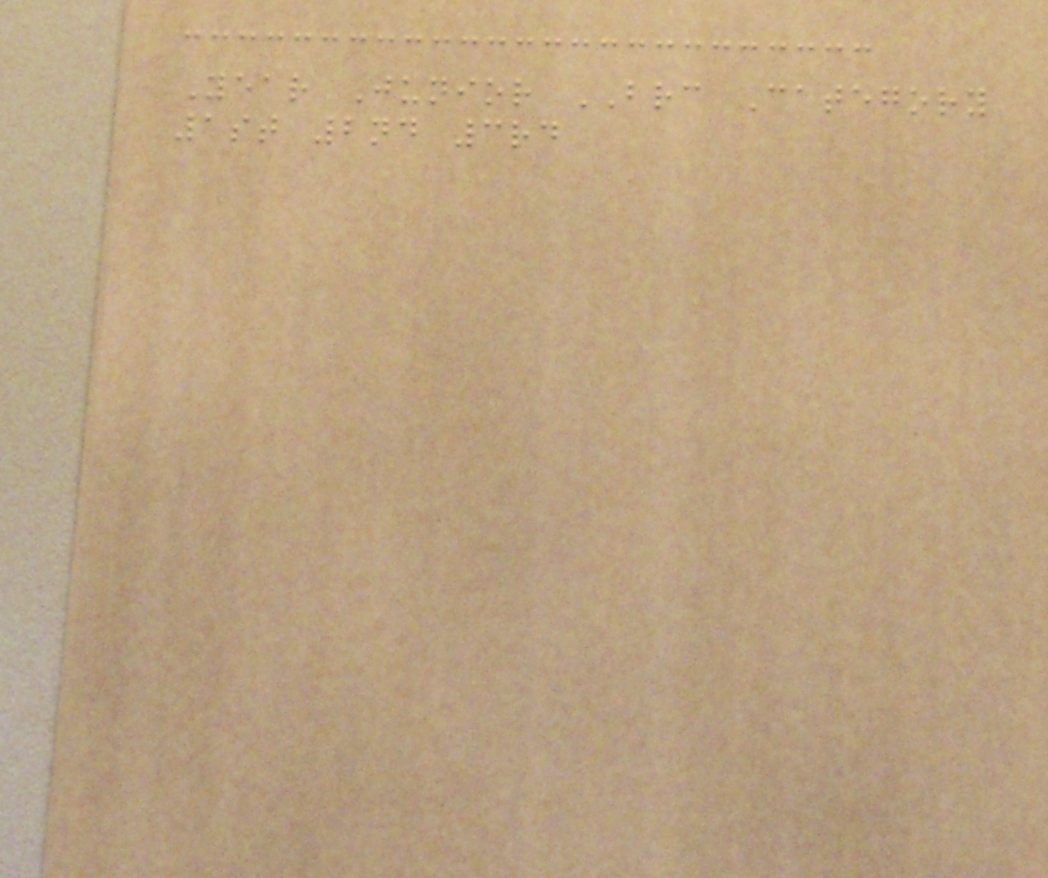Year Junior BRC Category
1st 2nd 3rd
